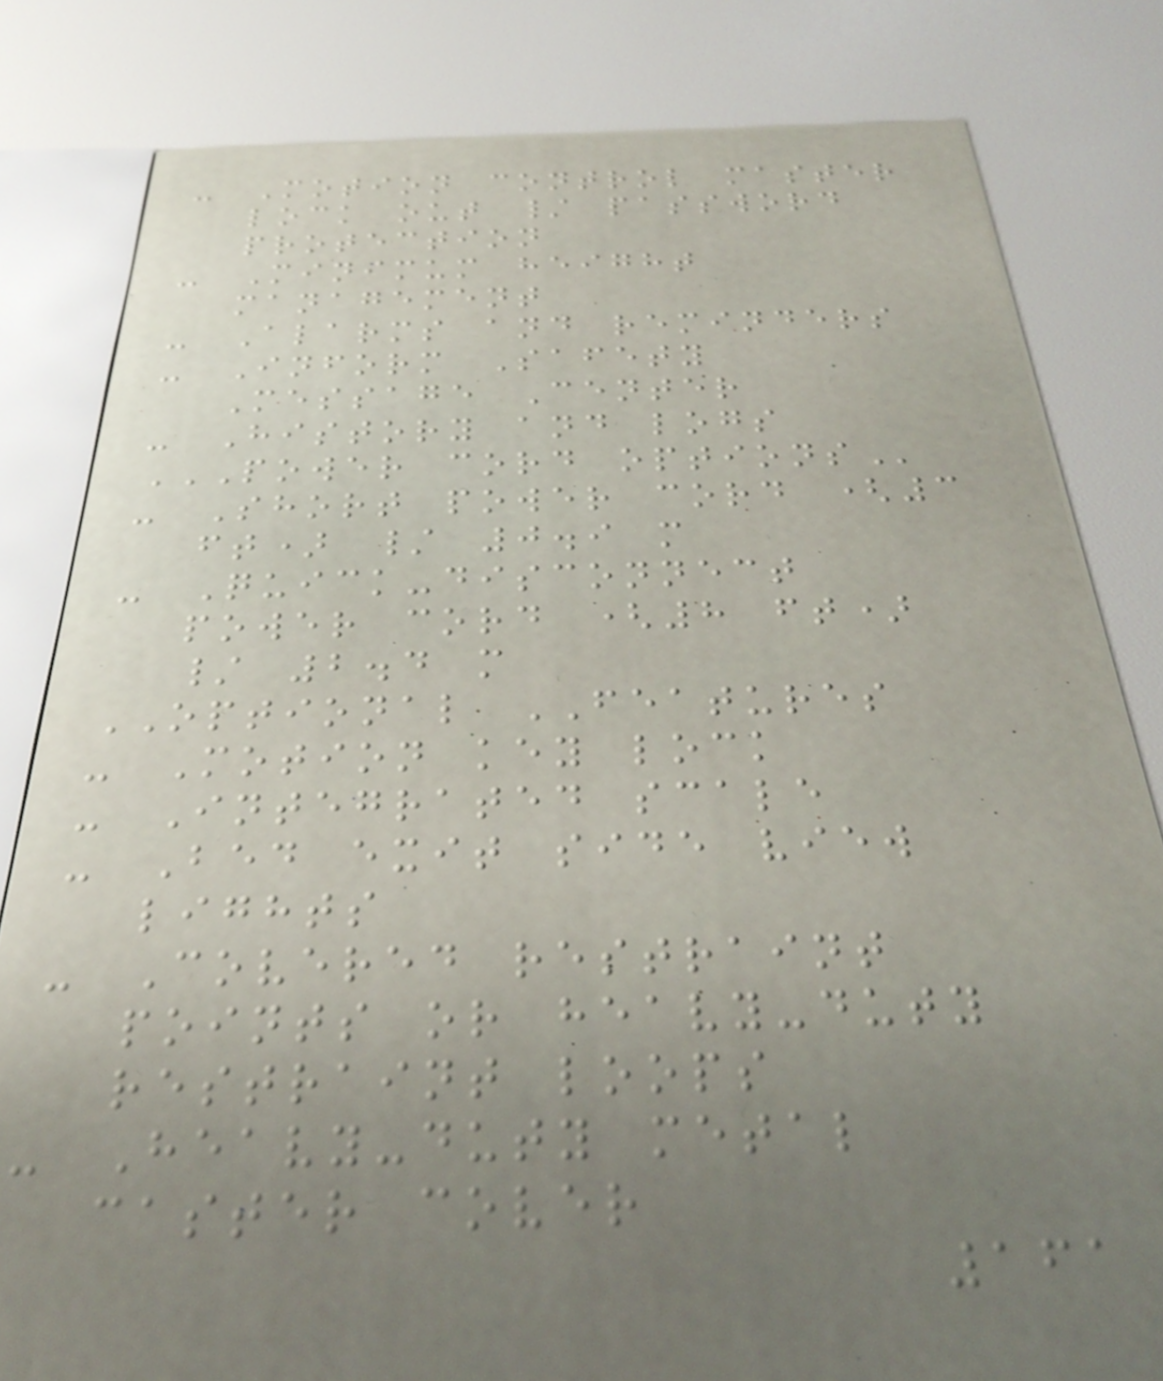- Motion control master
lock out / password
protection
- Minimum height
management
- Alarms and reminders
- Inform Safety
Message Center
- History and logs
POWER CORD OPTIONS
- Short power cord (3
ft) / 0.9 m
- Quick-disconnect
power cord (8 ft)
/ 2.4 m
OPTIONAL FEATURES
- Motion key lock
- Integrated scale
- Bed exit side view
lights
- Covered restraint
points or heavy-duty
restraint loops
- Heavy-duty metal
caster cover
161
